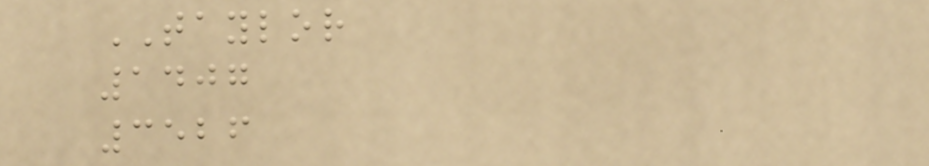TAYLOR
1407
3526
